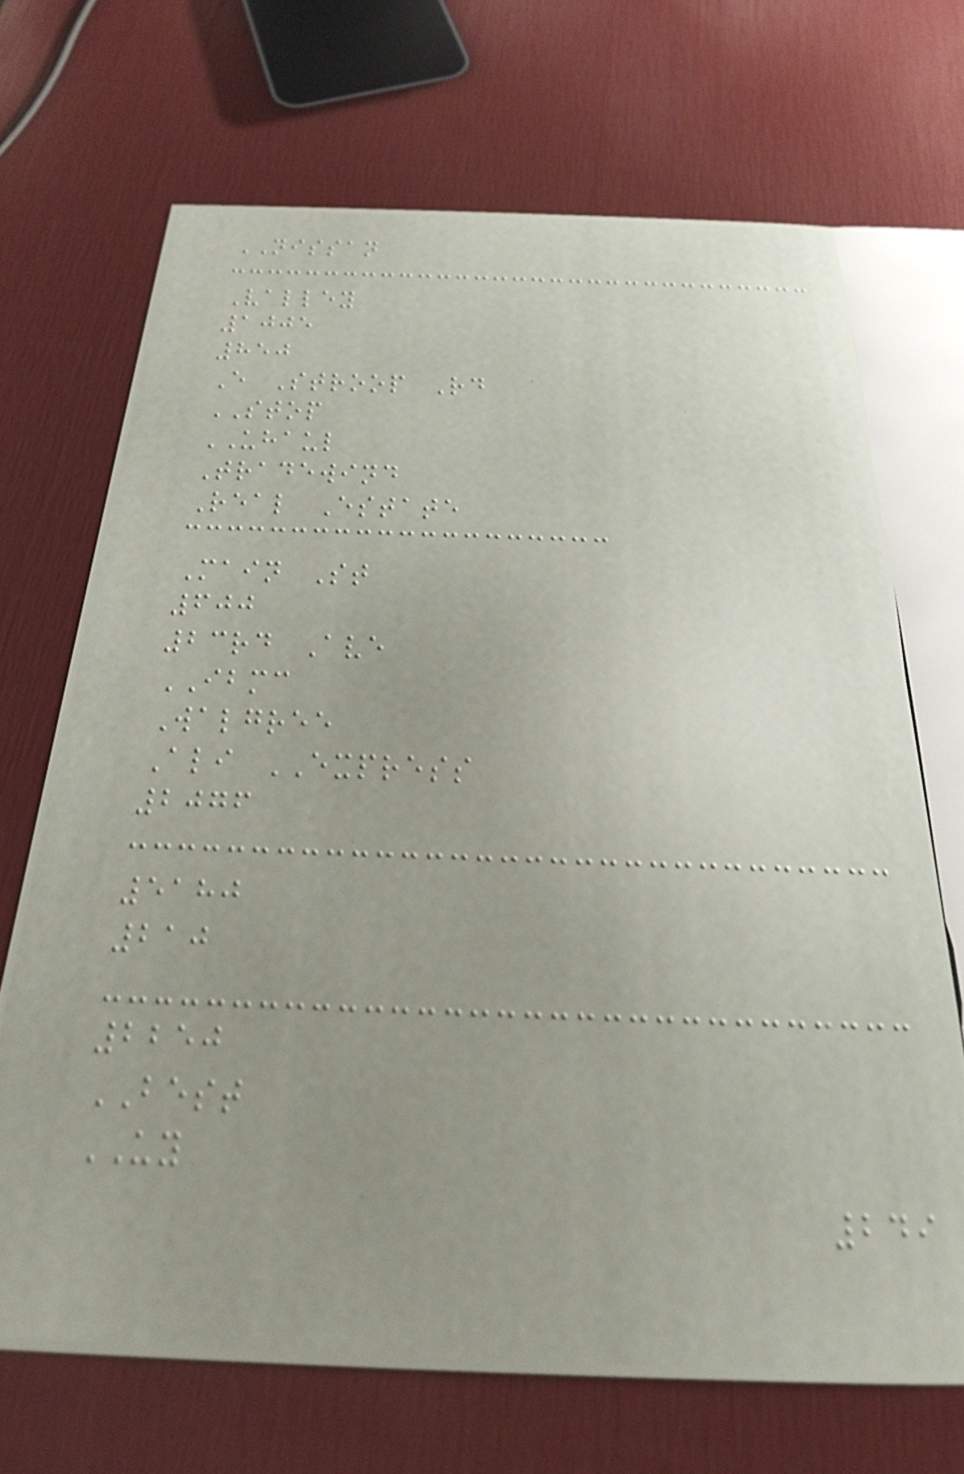NISSAN
Valley
1005
850
E Stroop Rd
STOP
UHAUL
Tradewind
Real Estate
Main St
600
23rd Ave
IBMC
Walgree
Ali EXPRESS
2076
5180
210
2250
BEST
UY
249
